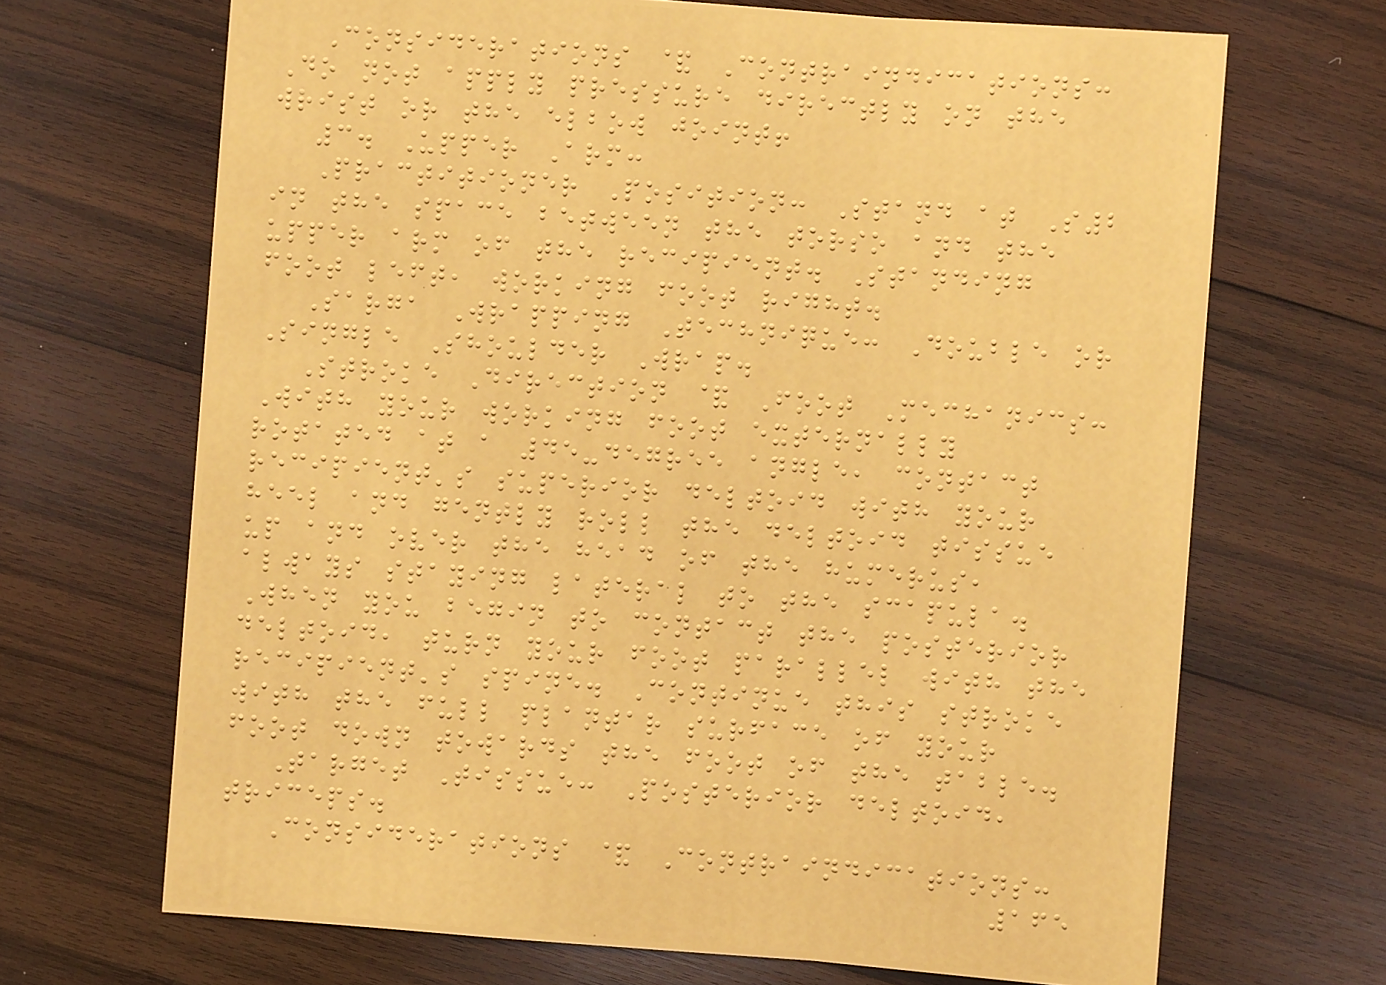Considerations & Contraindications:
Do not apply pressure directly on the
wrist or the elbow joint!
3. Upper Arm:
Practitioner Position: Stand at S2
in the space between the torso and the
upper arm of the recipient. Standing
foot left, working foot right.
Sarga Wrapping Technique: Double or
Single Shoulder Wrap.
Stroke Direction & Foot Mechanics:
With your working foot externally
rotated at a 45-degree angle, contact
recipient's superior deltoid with your
heel and gently roll the deltoid tissue
up and over the head of the humerus,
always staying lateral to the scapula.
When you begin to contact the posterior
deltoid, turn your foot parallel with the
recipient's spine. Continue this stroke
with the full plantar surface of your
foot down towards the foot of the table.
Target Tissue: Posterior deltoid,
triceps.
Considerations & Contraindications:
165
